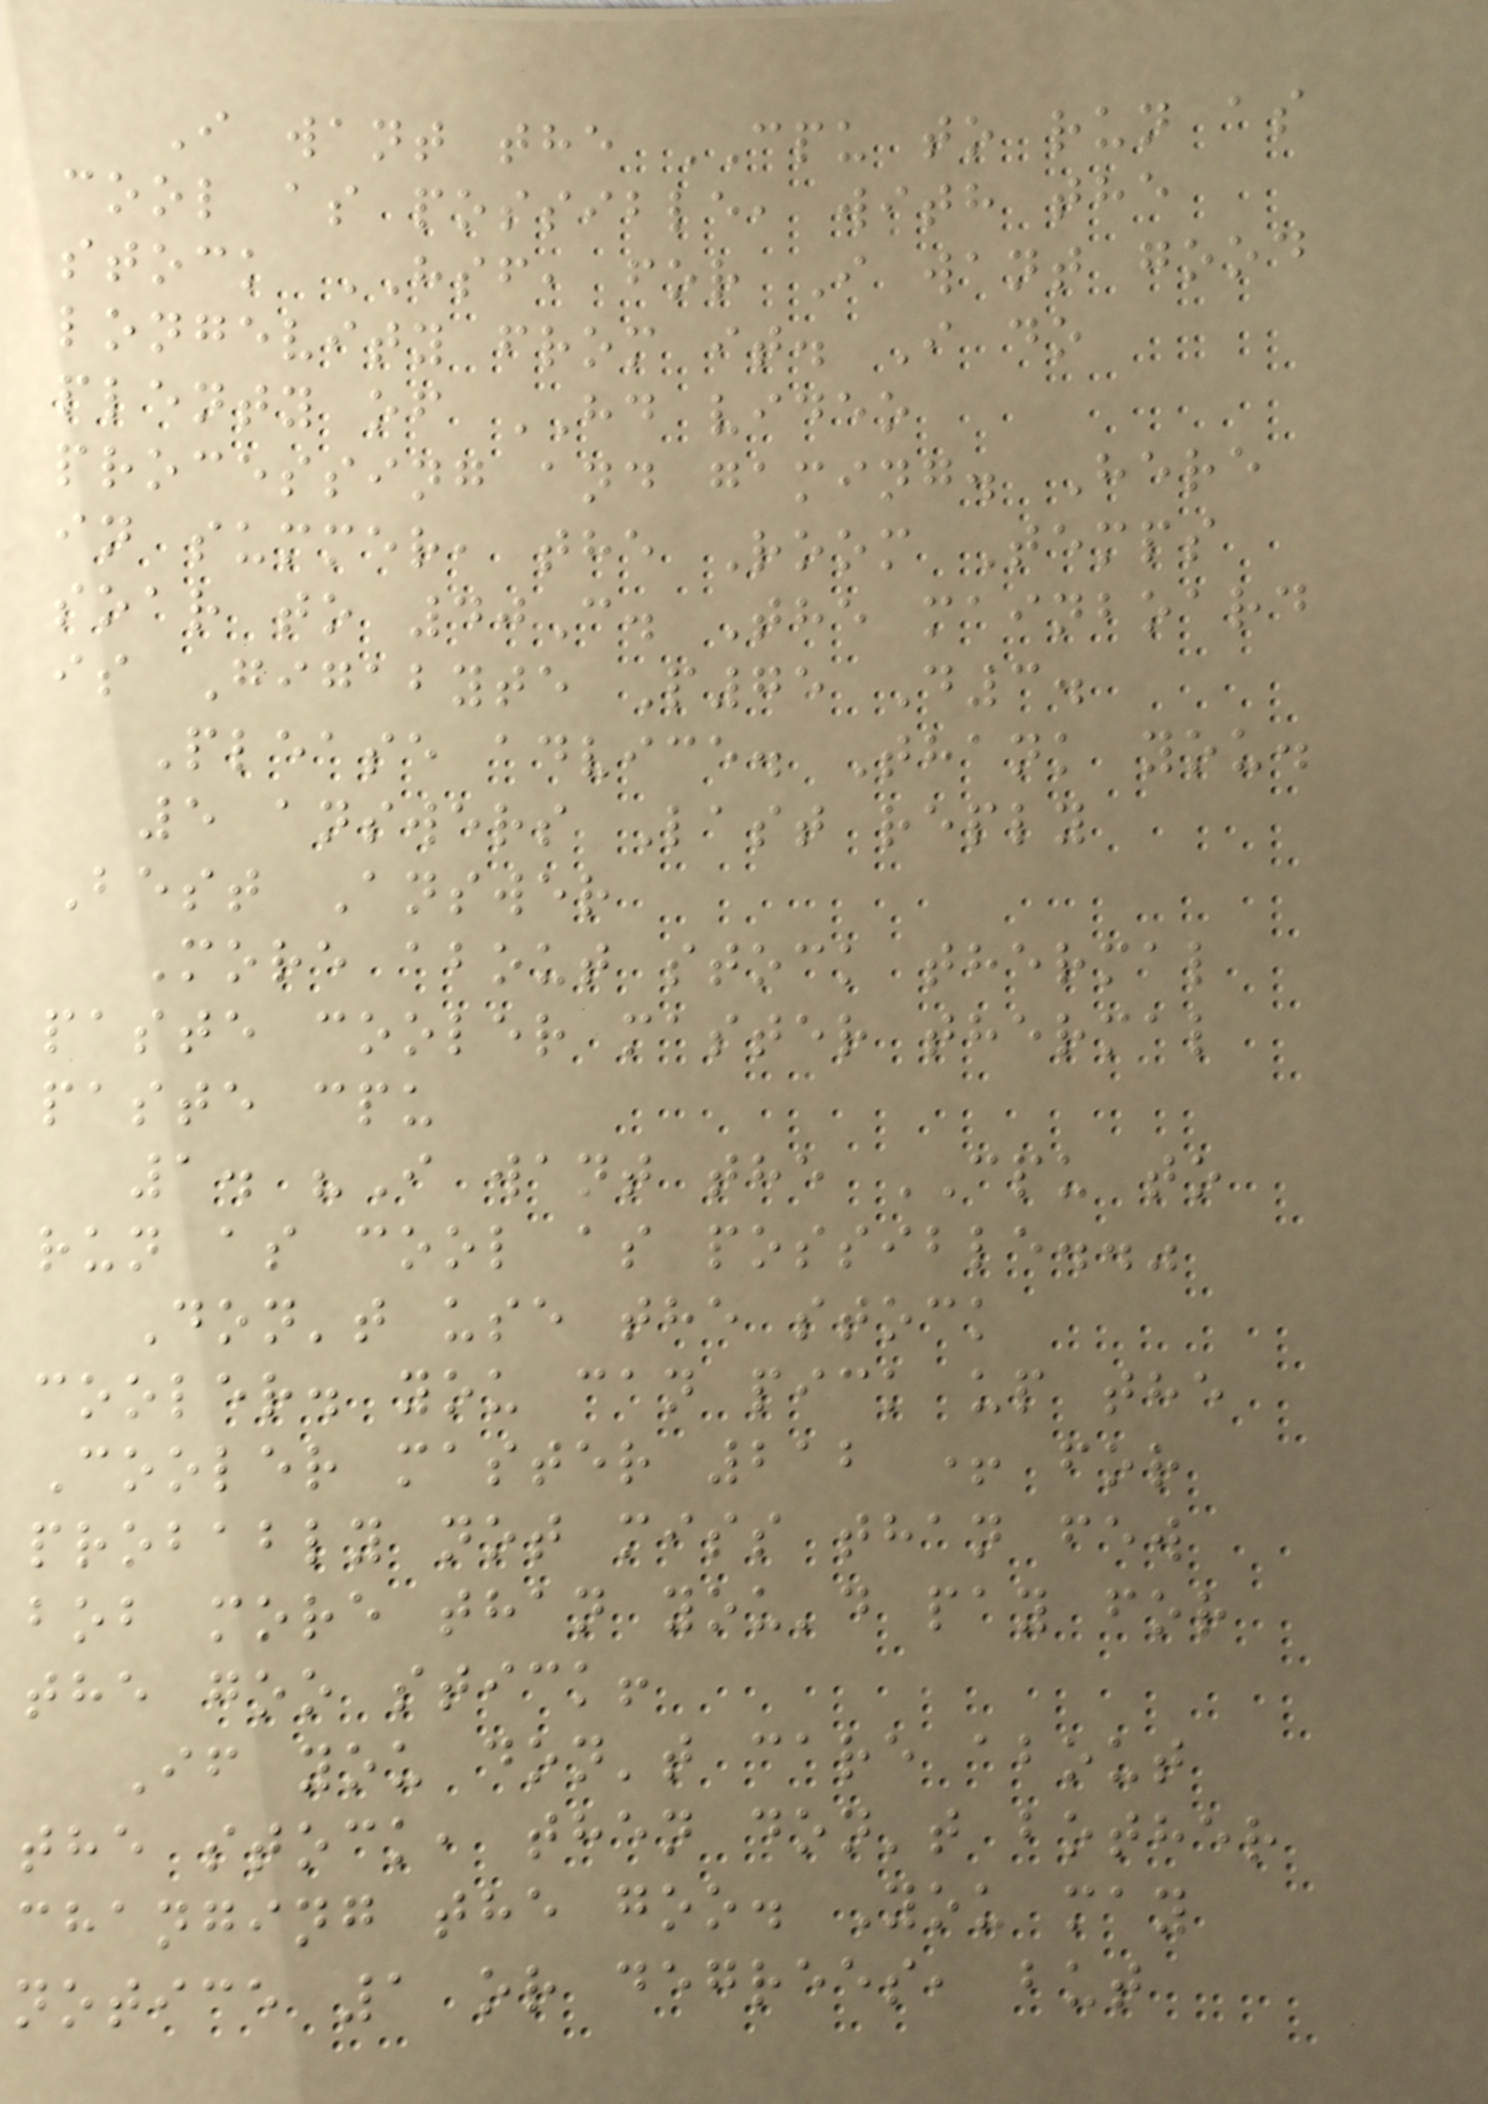I want the CPU to run as
cool as possible, with the
stock HSF, for I want good
longevity from it. I do
plenty of HD video
processing and gaming. Here
in summer, the Room Temps
soar to 40C. The mainboard
is Gigabyte P75 D3.
Please advice. Thank you.
5 answers Last reply
Best Answer
More about stock thermal
paste cooler master thermal
paste cpu
1. "I want the CPU to
run as cool as possible.."
Don't use the stock
cooler. you can pick up the
Cooler master 212 + for
probably not miss than few
bob more than you'd pay for
the goo stick!
If you don't care about
the stock, then don't bother
changing the goo. You may
notice 1 or degrees, but
